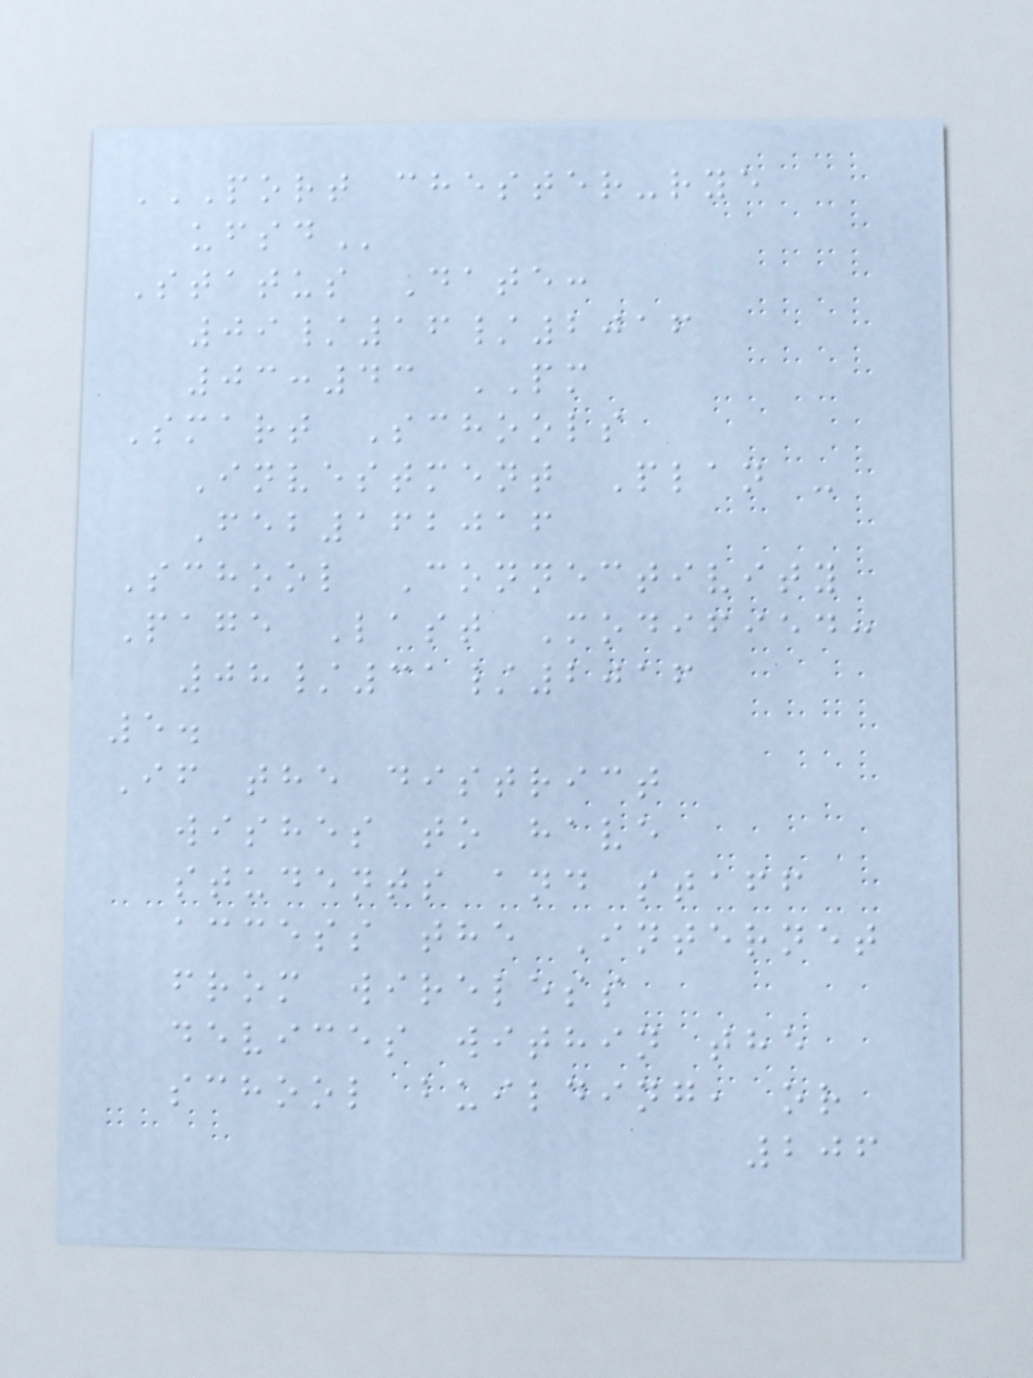PORT CHESTER-RYE
UFSD
Status Date:
09/16/2016
03:43 PM
Smart Schools
Investment Plan -
Feb162016
School Connectivity
Page Last Modified:
08/31/2016
5.
If the district
wishes to have
students and staff
access the Internet
from wireless
devices within the
school building, or
206
